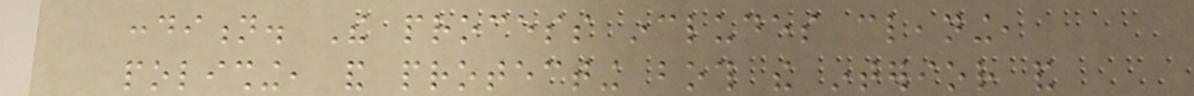condition. The process includes cleaning,
polishing, and protecting both the interior and
